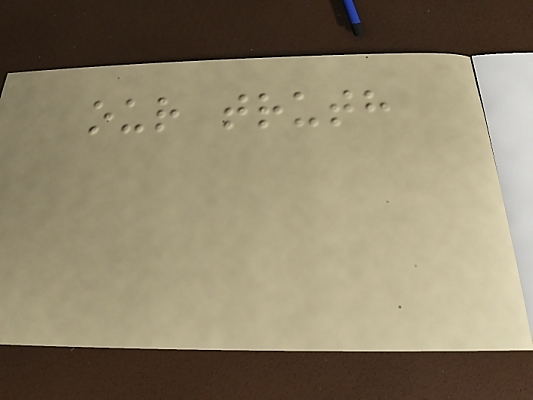our truth
